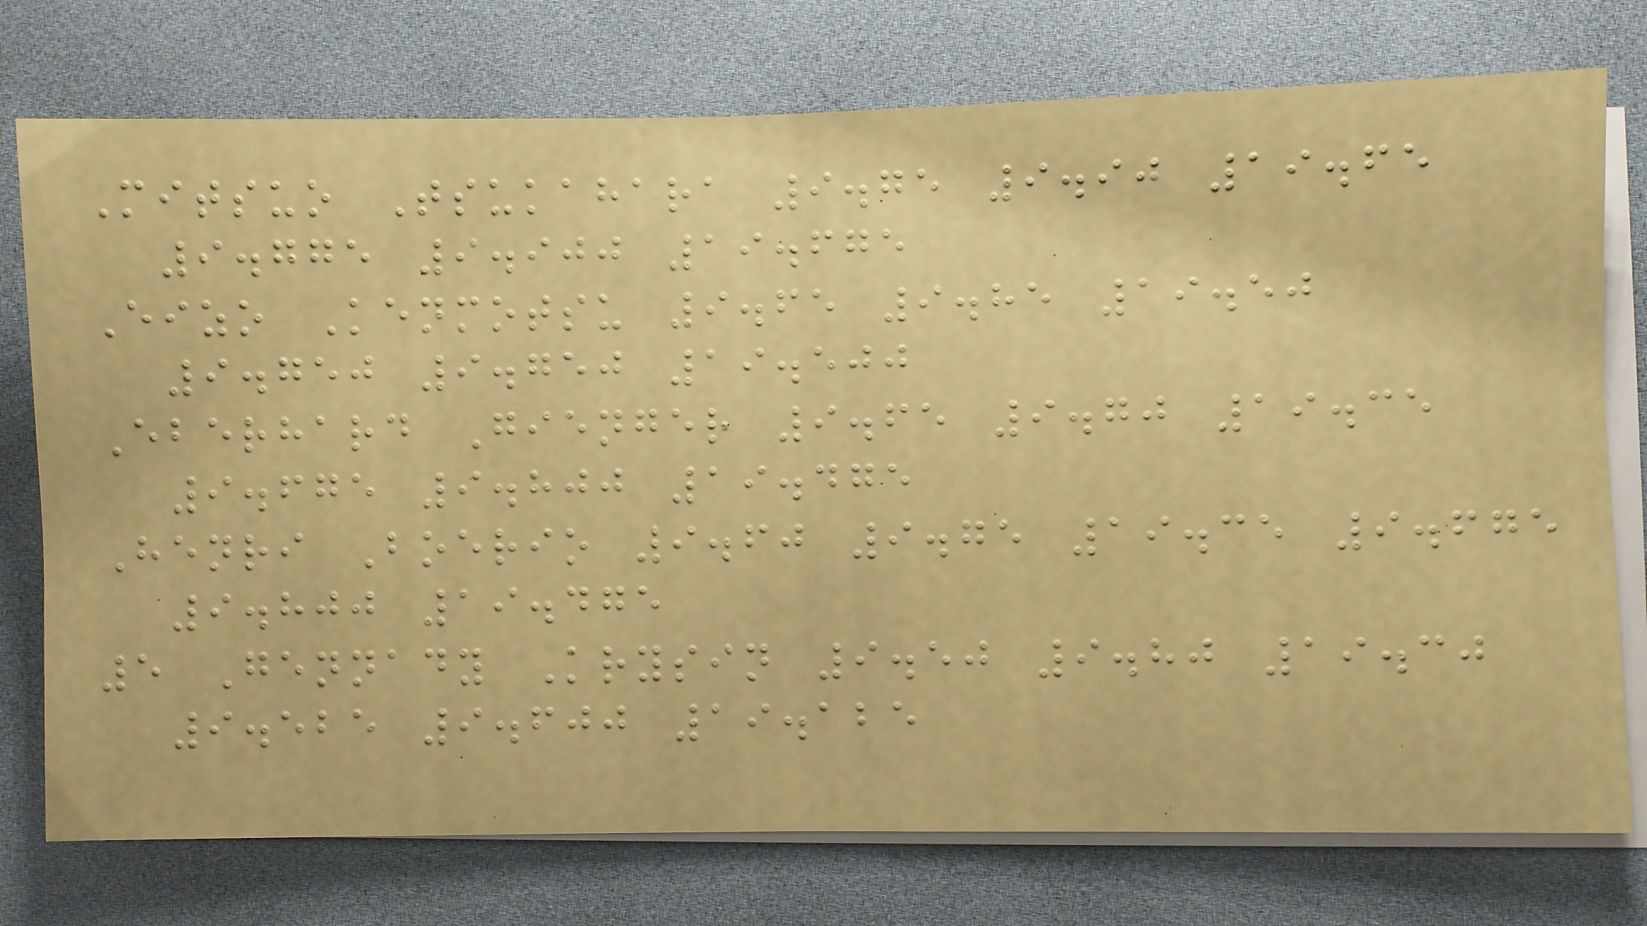Mitsuo Tsukahara 9.75 9.90 19.65
9.775 9.900 19.675
Eizo Kenmotsu 9.65 9.85 19.50
9.750 9.750 19.500
Eberhard Gienger 9.65 9.70 19.35
9.675 9.800 19.475
Henri Boerio 9.60 9.75 19.35 9.675
9.800 19.475
5 Gennady Krysin 9.50 9.80 19.30
9.525 9.600 19.125
